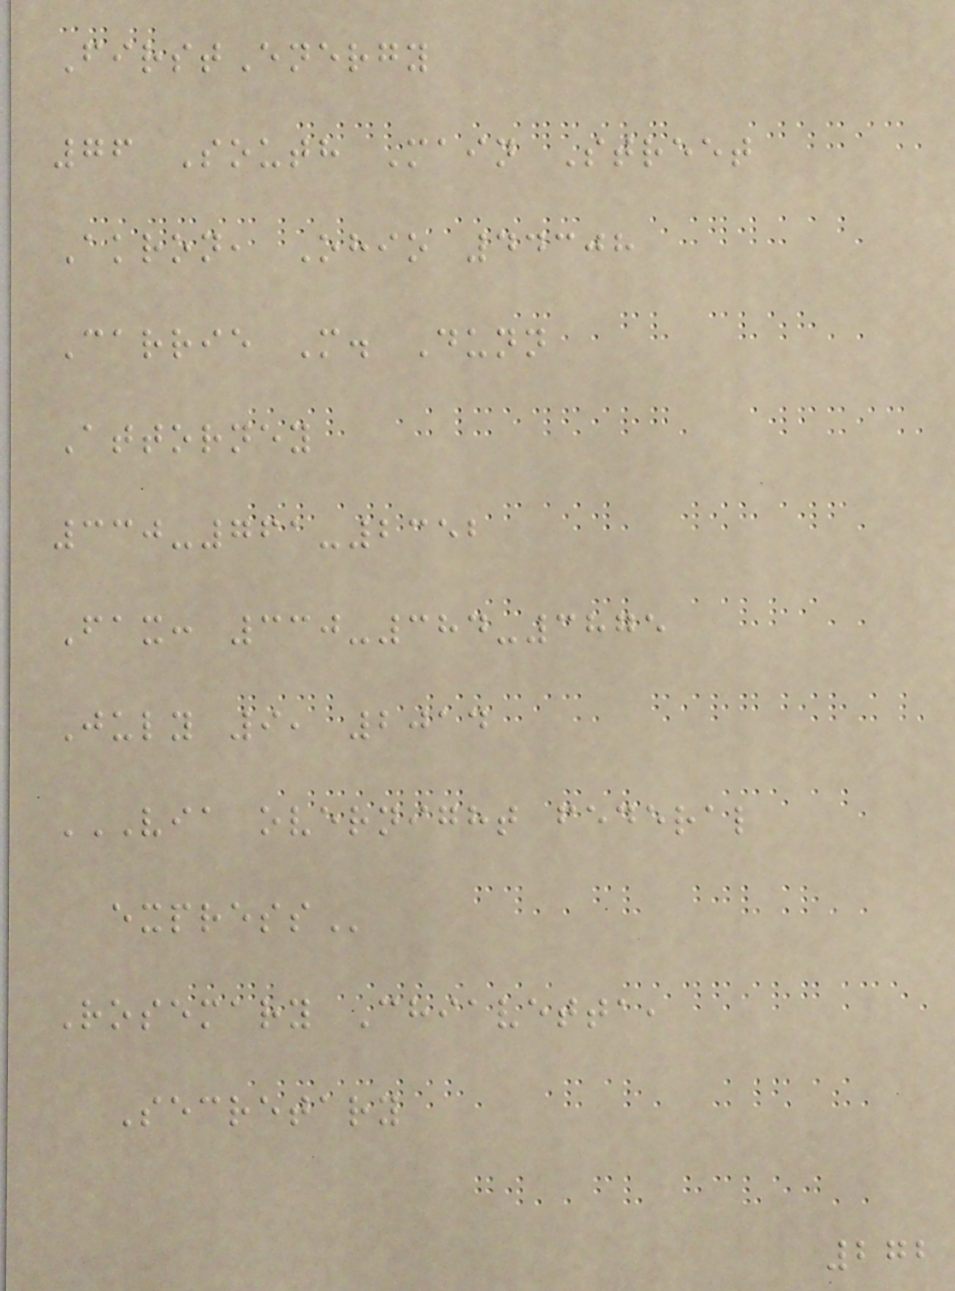FirstEnergy
76 South Main Street
Akron, Ohio 44308
Carrie M. Dunn
Attorney
330-761-2352
Fax: 330-384-3875
July 9, 2014
VIA OVERNIGHT FEDERAL
EXPRESS
Rosemary Chiavetta,
Secretary
272
